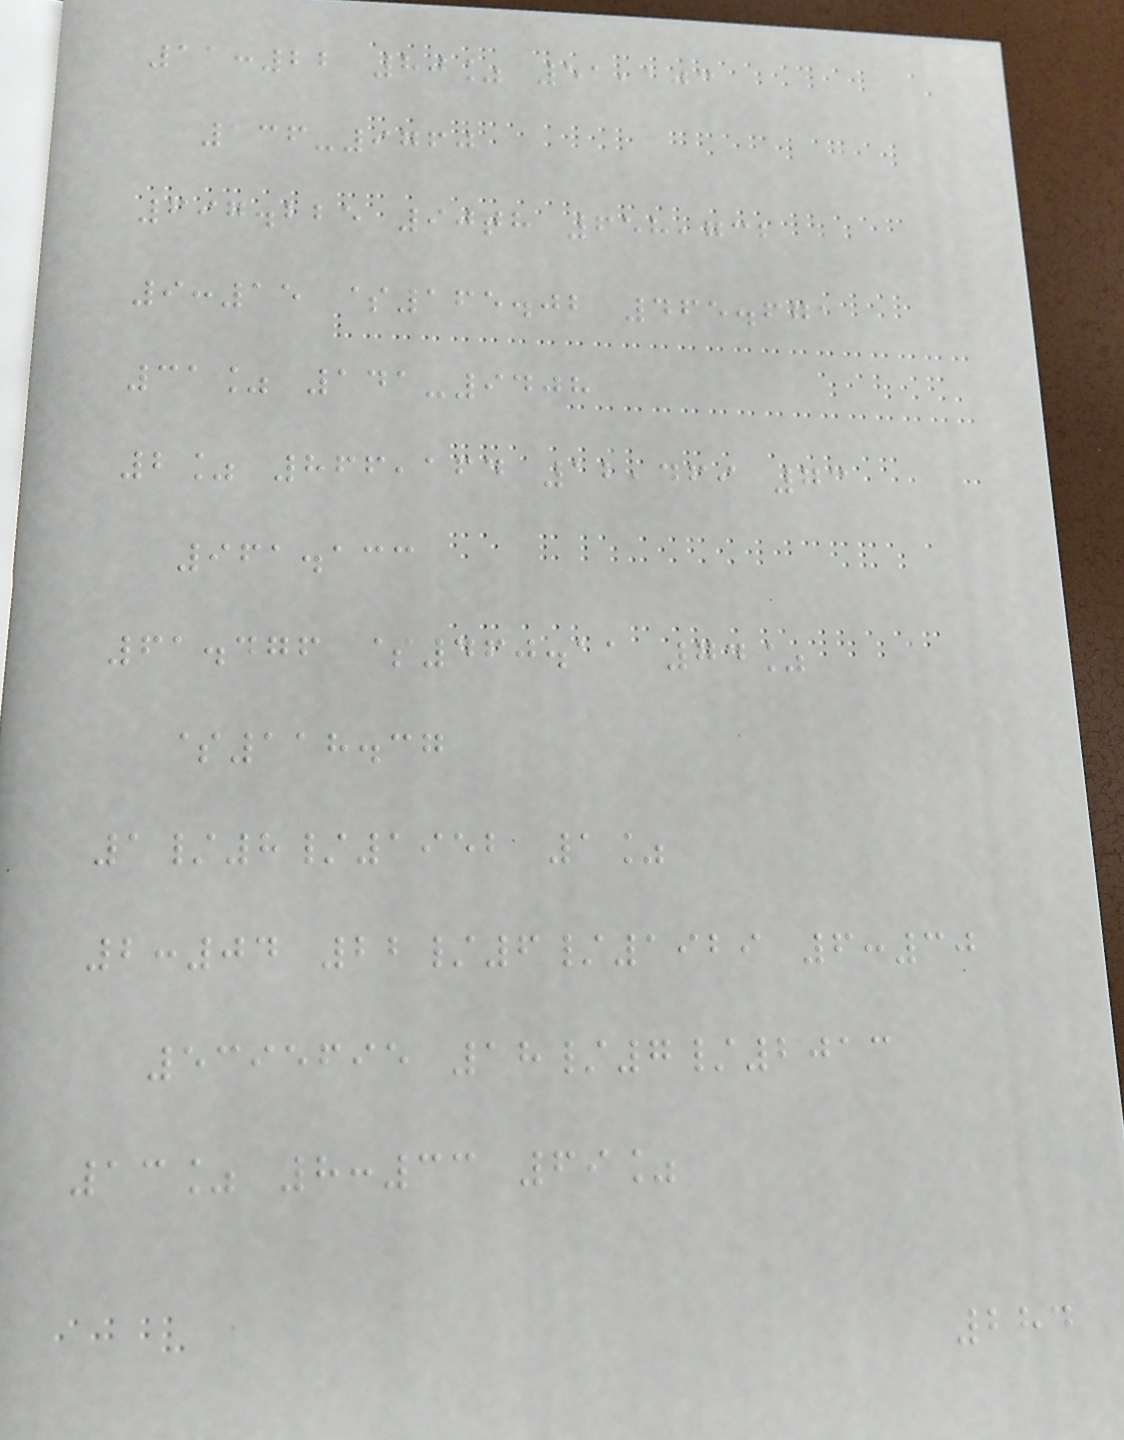11:22 80% 51,103
136-9760
697.225 90th 658,732
9:15 $165.02 465.671
31% 141-9408
2% 866,164 12,469 73
961.133
61.476 $460.11 74%
$118.37
1/8/1952 1%
2:04 22/6/1929 6:30
5395695 18/7/2013
13% 8:33 69%
284
